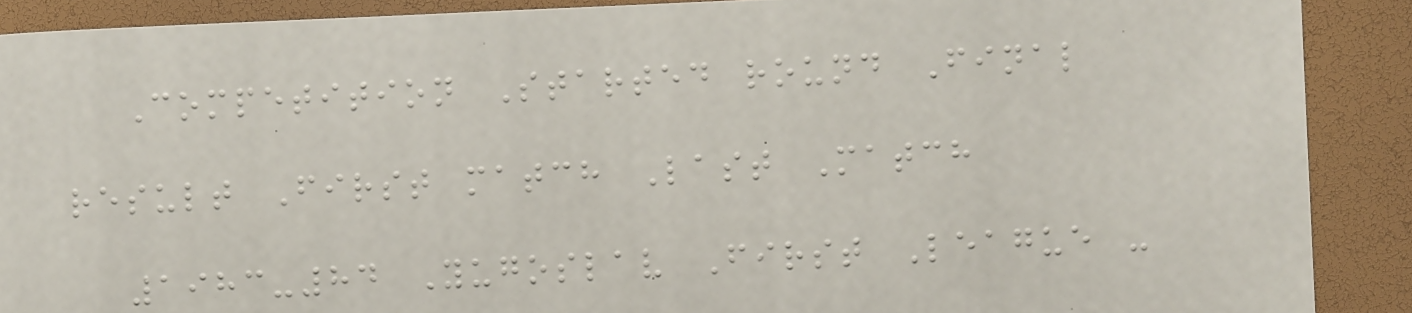Competition Started round Final
result First match Last Match
1983-84 Yugoslav First League -
